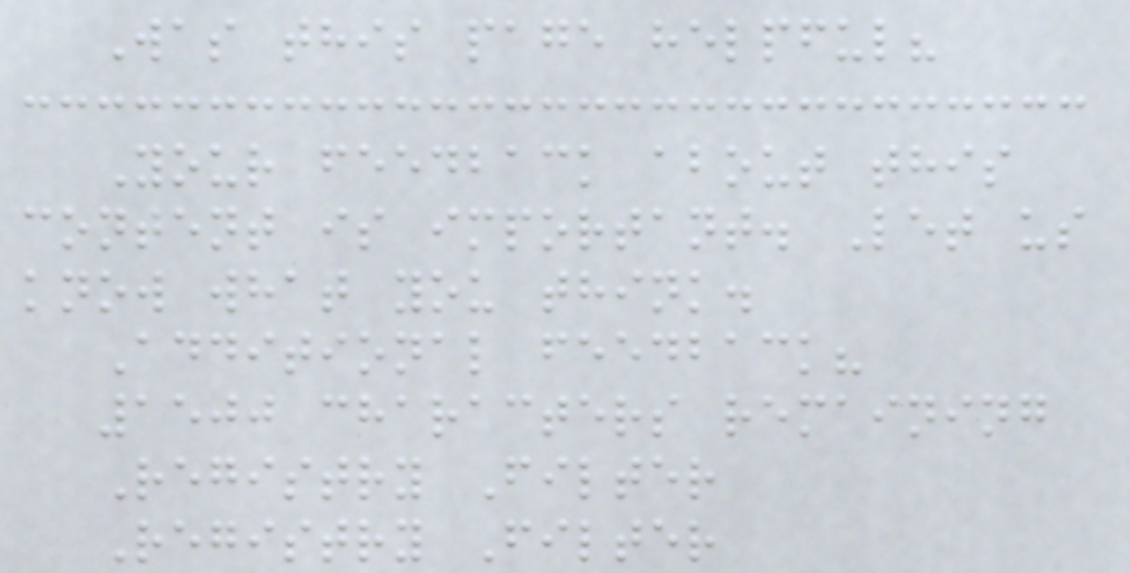Was this page helpful?
Your feedback about this
content is important. Let us
know what you think.
Additional feedback?
1500 characters remaining
Registry Filter
Registry Filter
